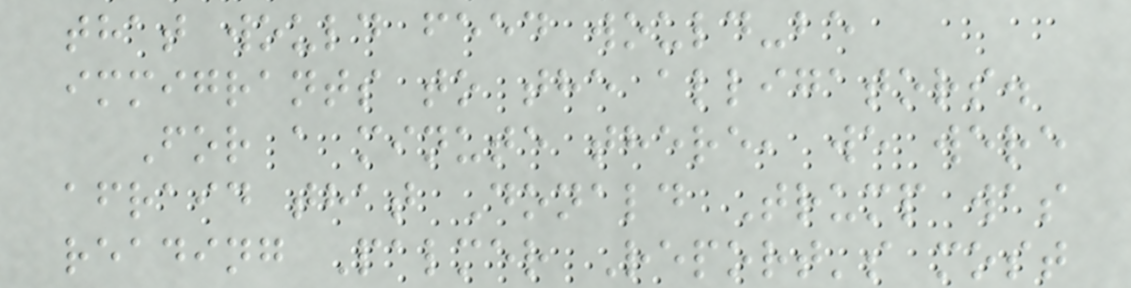that would feed would-be
immigrants to the alligators.
For a minute there, we were
afraid that Donald Trump was
reading Palmer Report's most
